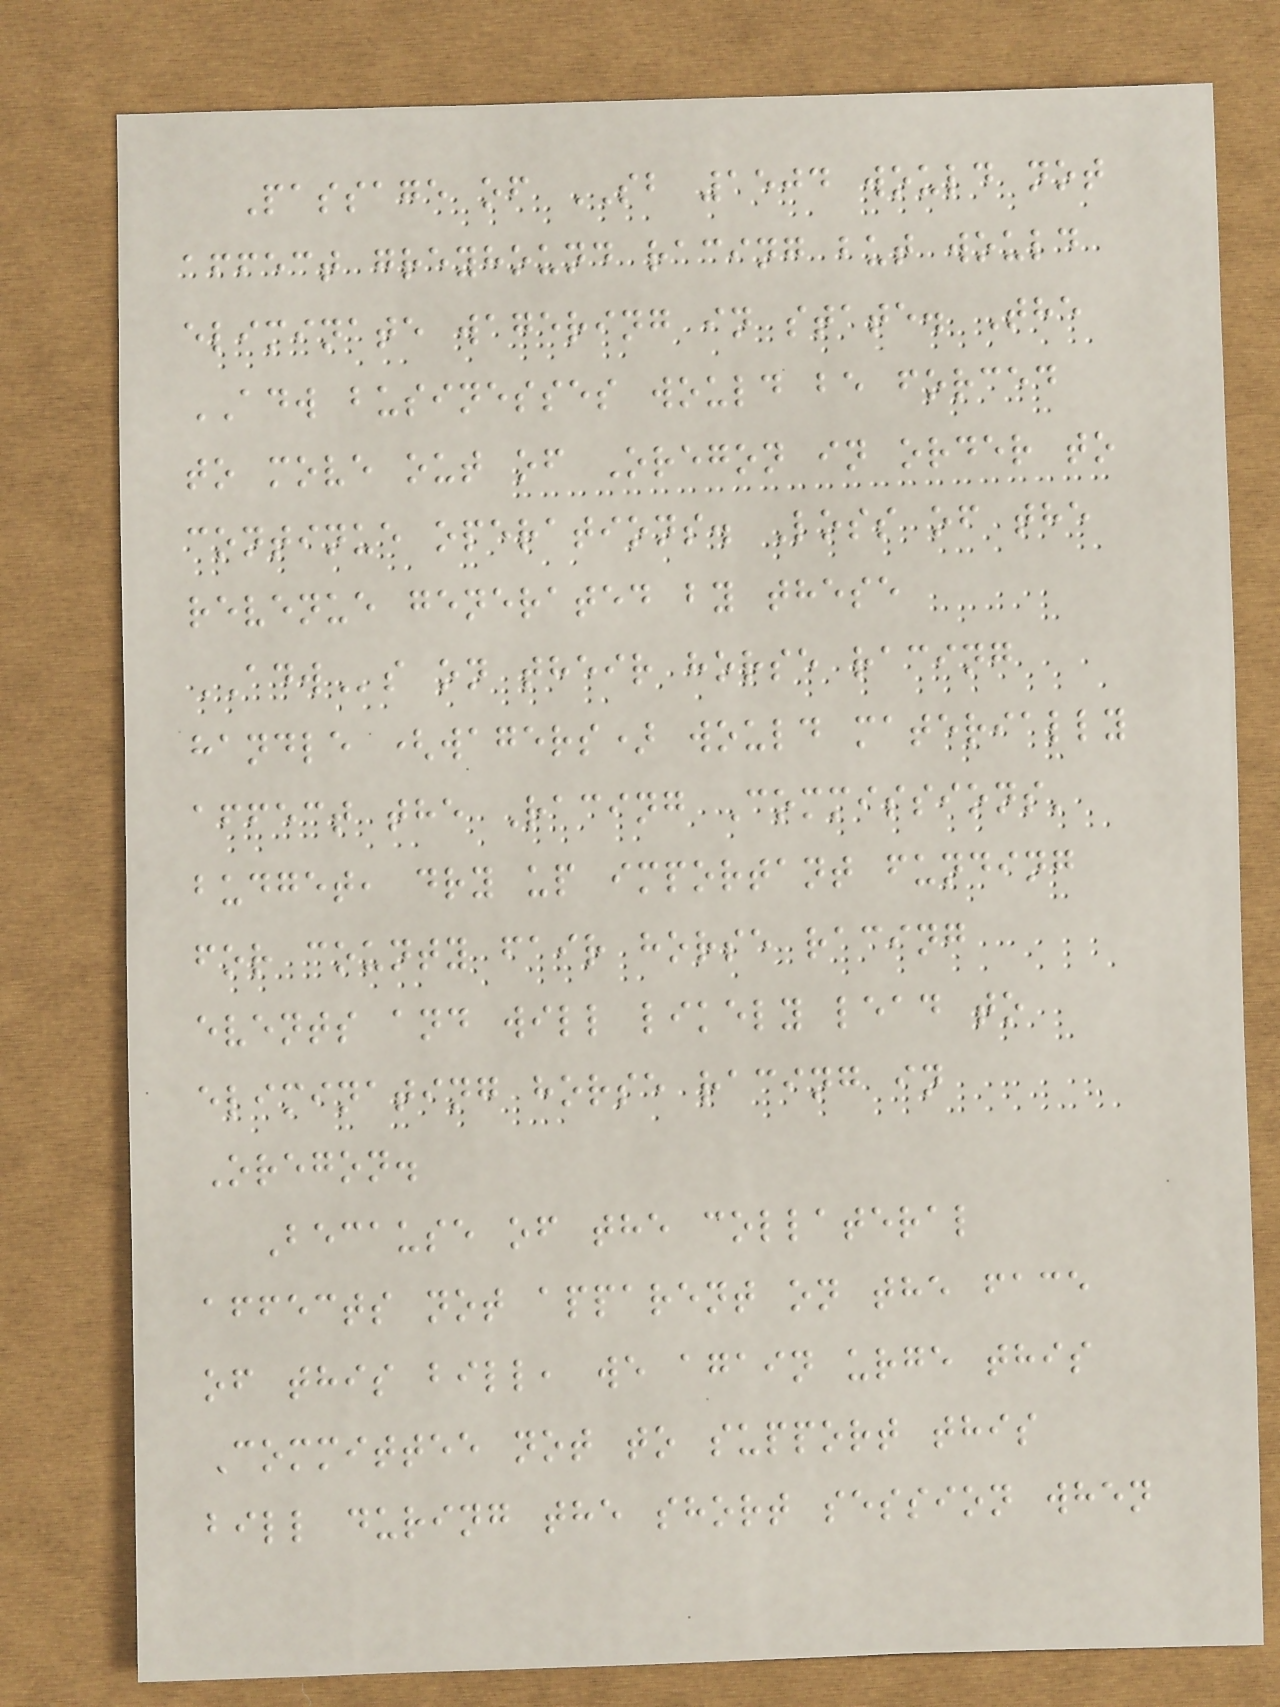Passage of SB 1504 would not
affect greyhound racing but would
eliminate wagering in state. The
ADW businesses would be forced
to move out of Oregon in order to
continue operations. Loss of the
revenue generated by these
ADWs on their horse racing
handle (wagers) would materially
affect the Racing Commissions'
budget, dry up important funding
for county fair horse racing
events and will likely lead to
eliminating horse racing in
Oregon.
Because of the collateral
affects not apparent on the face
of this bill, we again urge this
Committee not to support this
bill during the short session when
